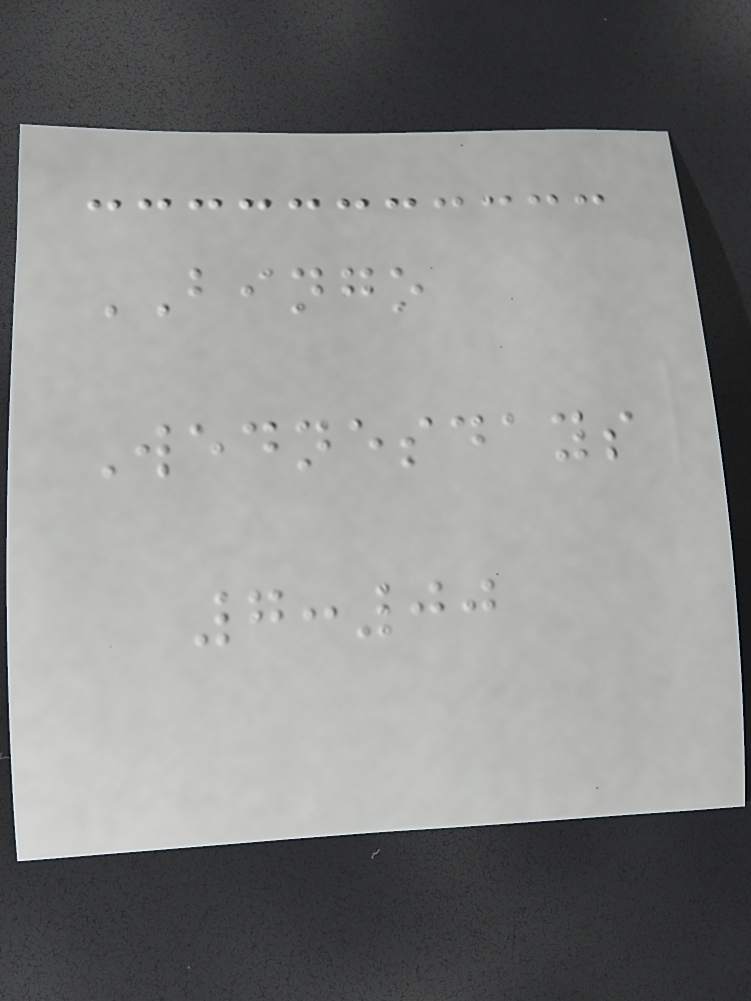BINGO
Wednesdays
7:00
